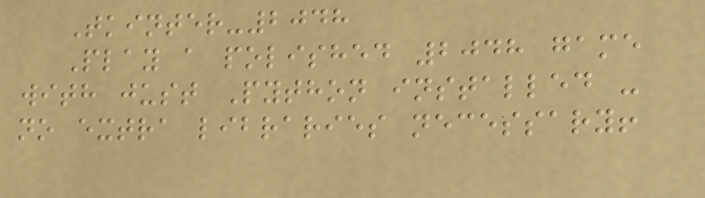Tkinter-2048
Play a polished 2048 game
with just Python installed -
no extra libraries necessary!
